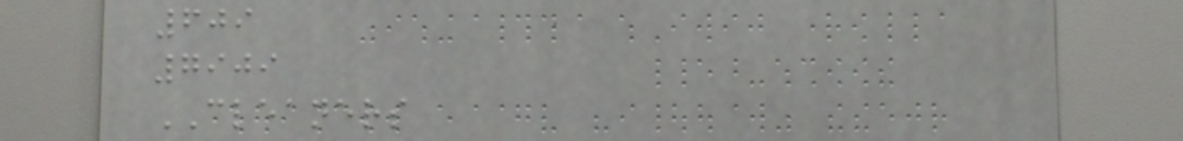609
7909
CLEANERS
